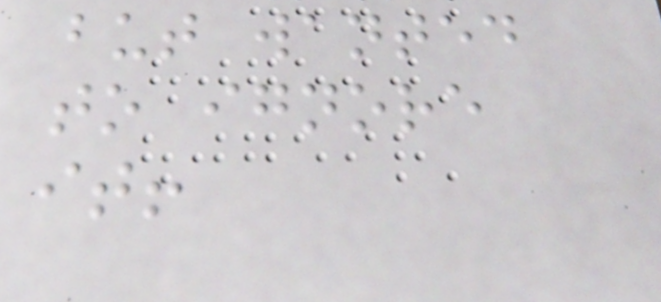but wanted
to ignore
it!
